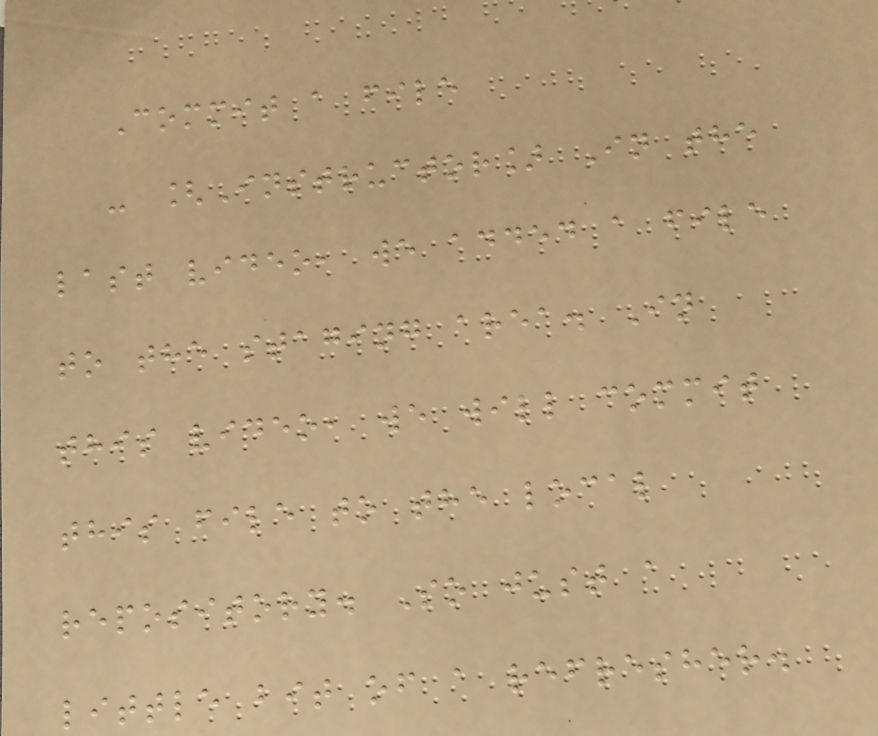Commit a file
- [Instructor] In the
last video, we added a file
to the staging area. In
this video, we will commit
this file to the local
repository. So just a
little bit of a refresher.
